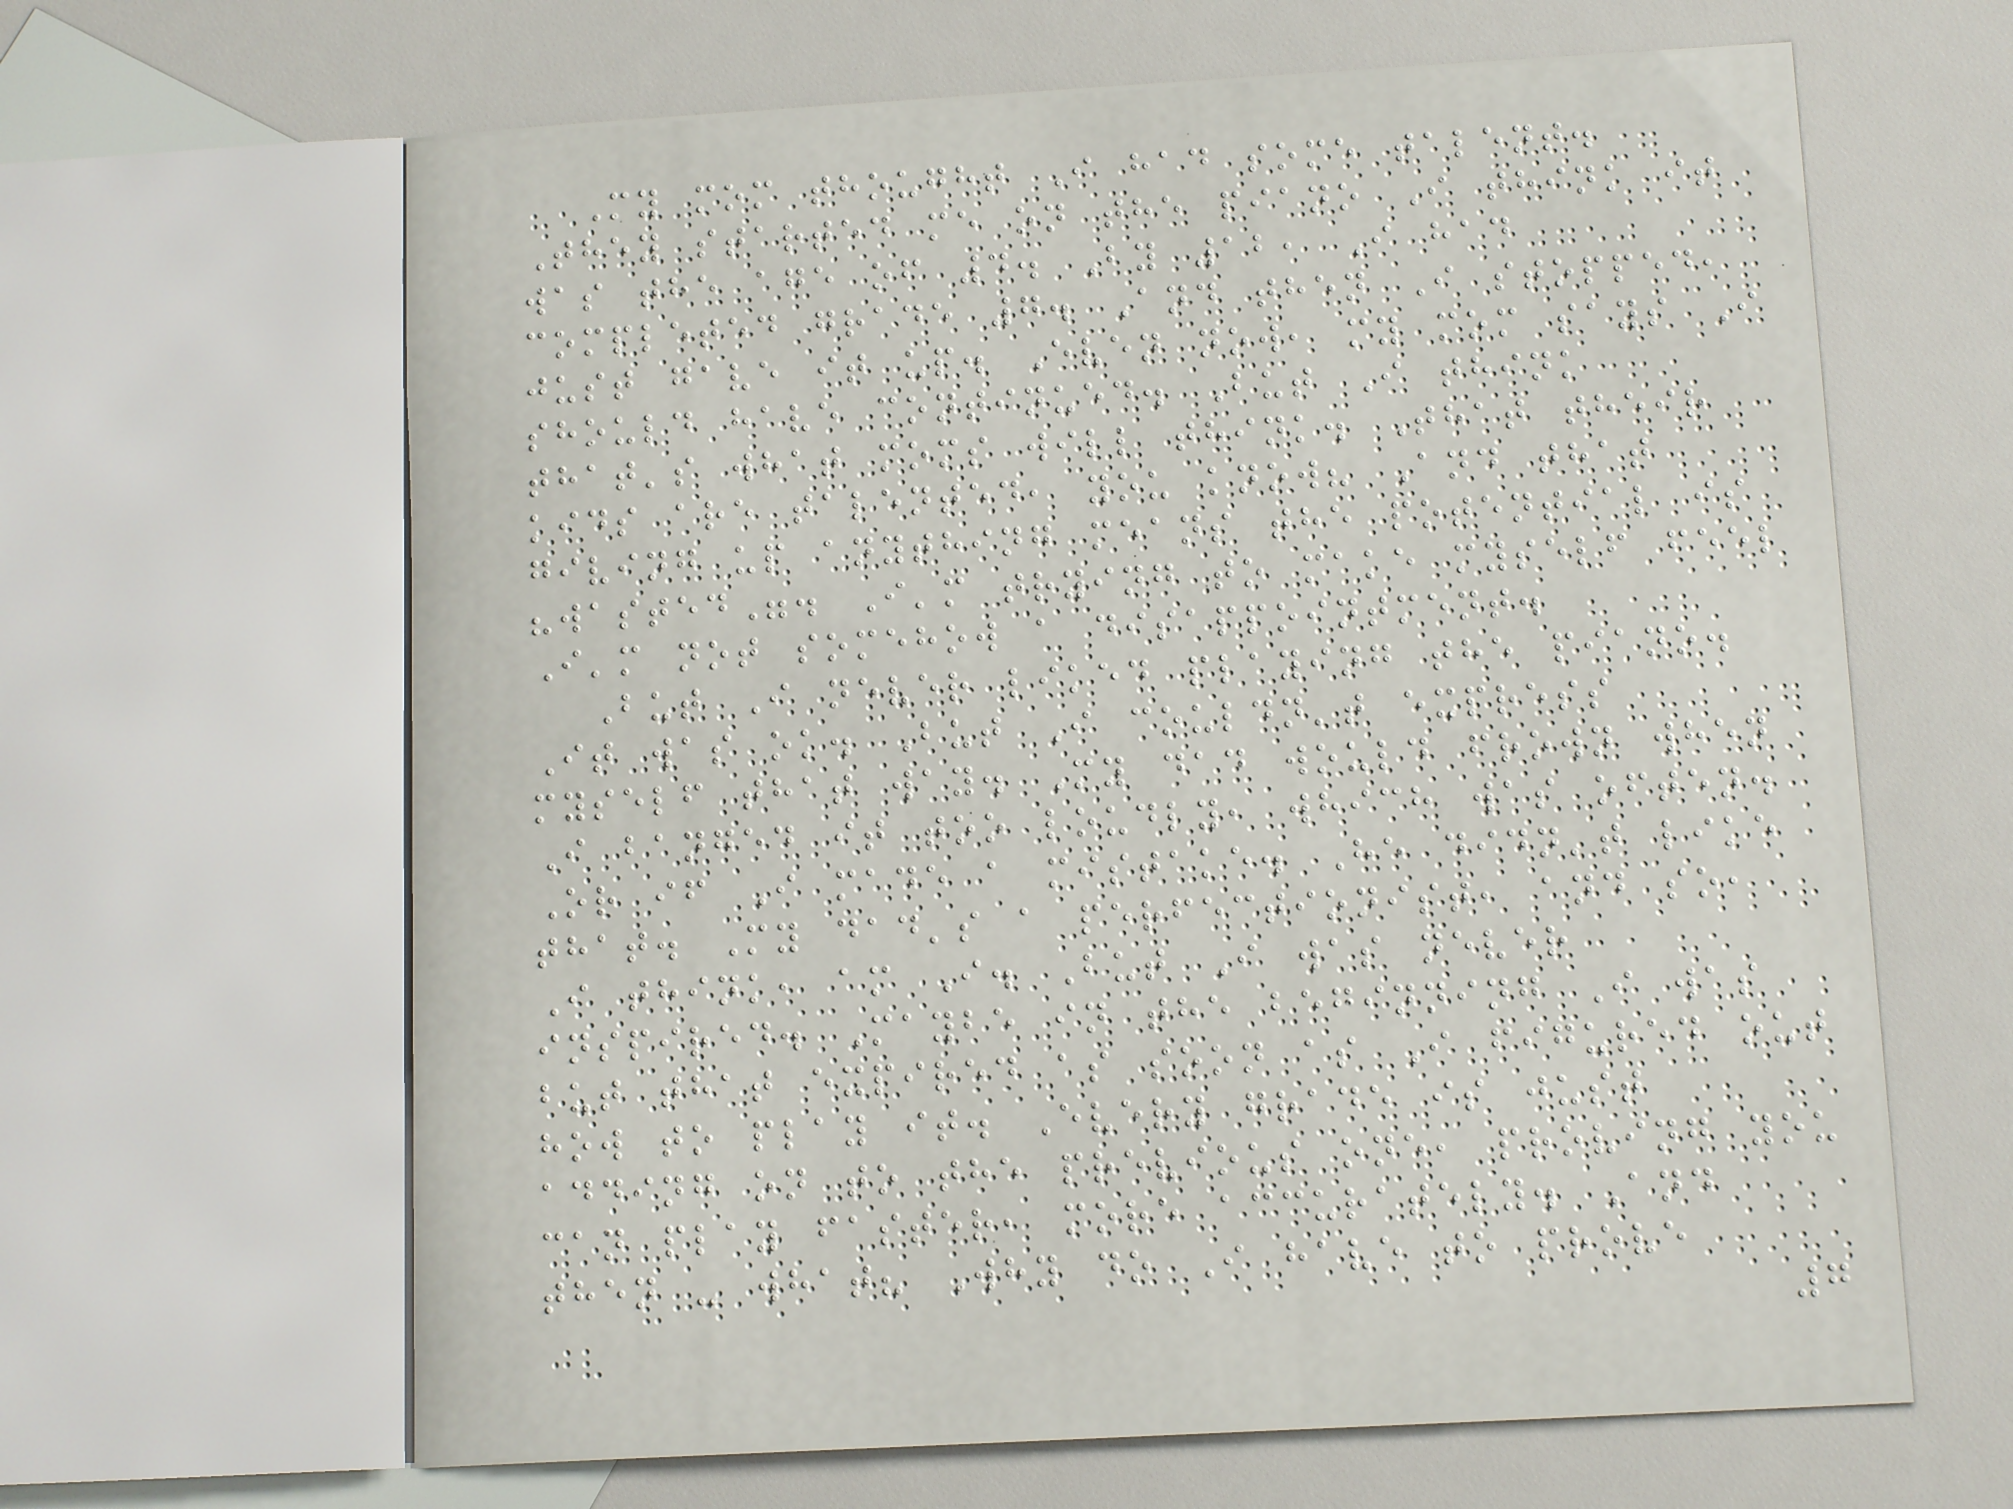My mom thought I had some talent.
They started me on the piano I think it
was the age of 4. By 12, I had
completed grade 7. And then I stopped,
just gave it up. Even now, my mom says I
should have continued. But I think
that's what moms will think. That their
kids are talented, you know? And that
giving up anything means the potential is
"wasted". I'm trying to make myself feel
I'm not somehow a disappointment.
But I never liked playing the piano.
It was ok. But I couldn't express
myself that way. My dad would frown when
I banged it too loudly, which was often.
Or if I made a mistake. He didn't like
that. My dad's a perfectionist, and so,
I think, am I. But I was never
inspired. Maybe in the beginning I was
but that expired as soon as I figured out
how to play it. Every grade is just
adding on to the previous one, proving you
can play faster, more accurately. And
then - what? Why do I have to prove
7
